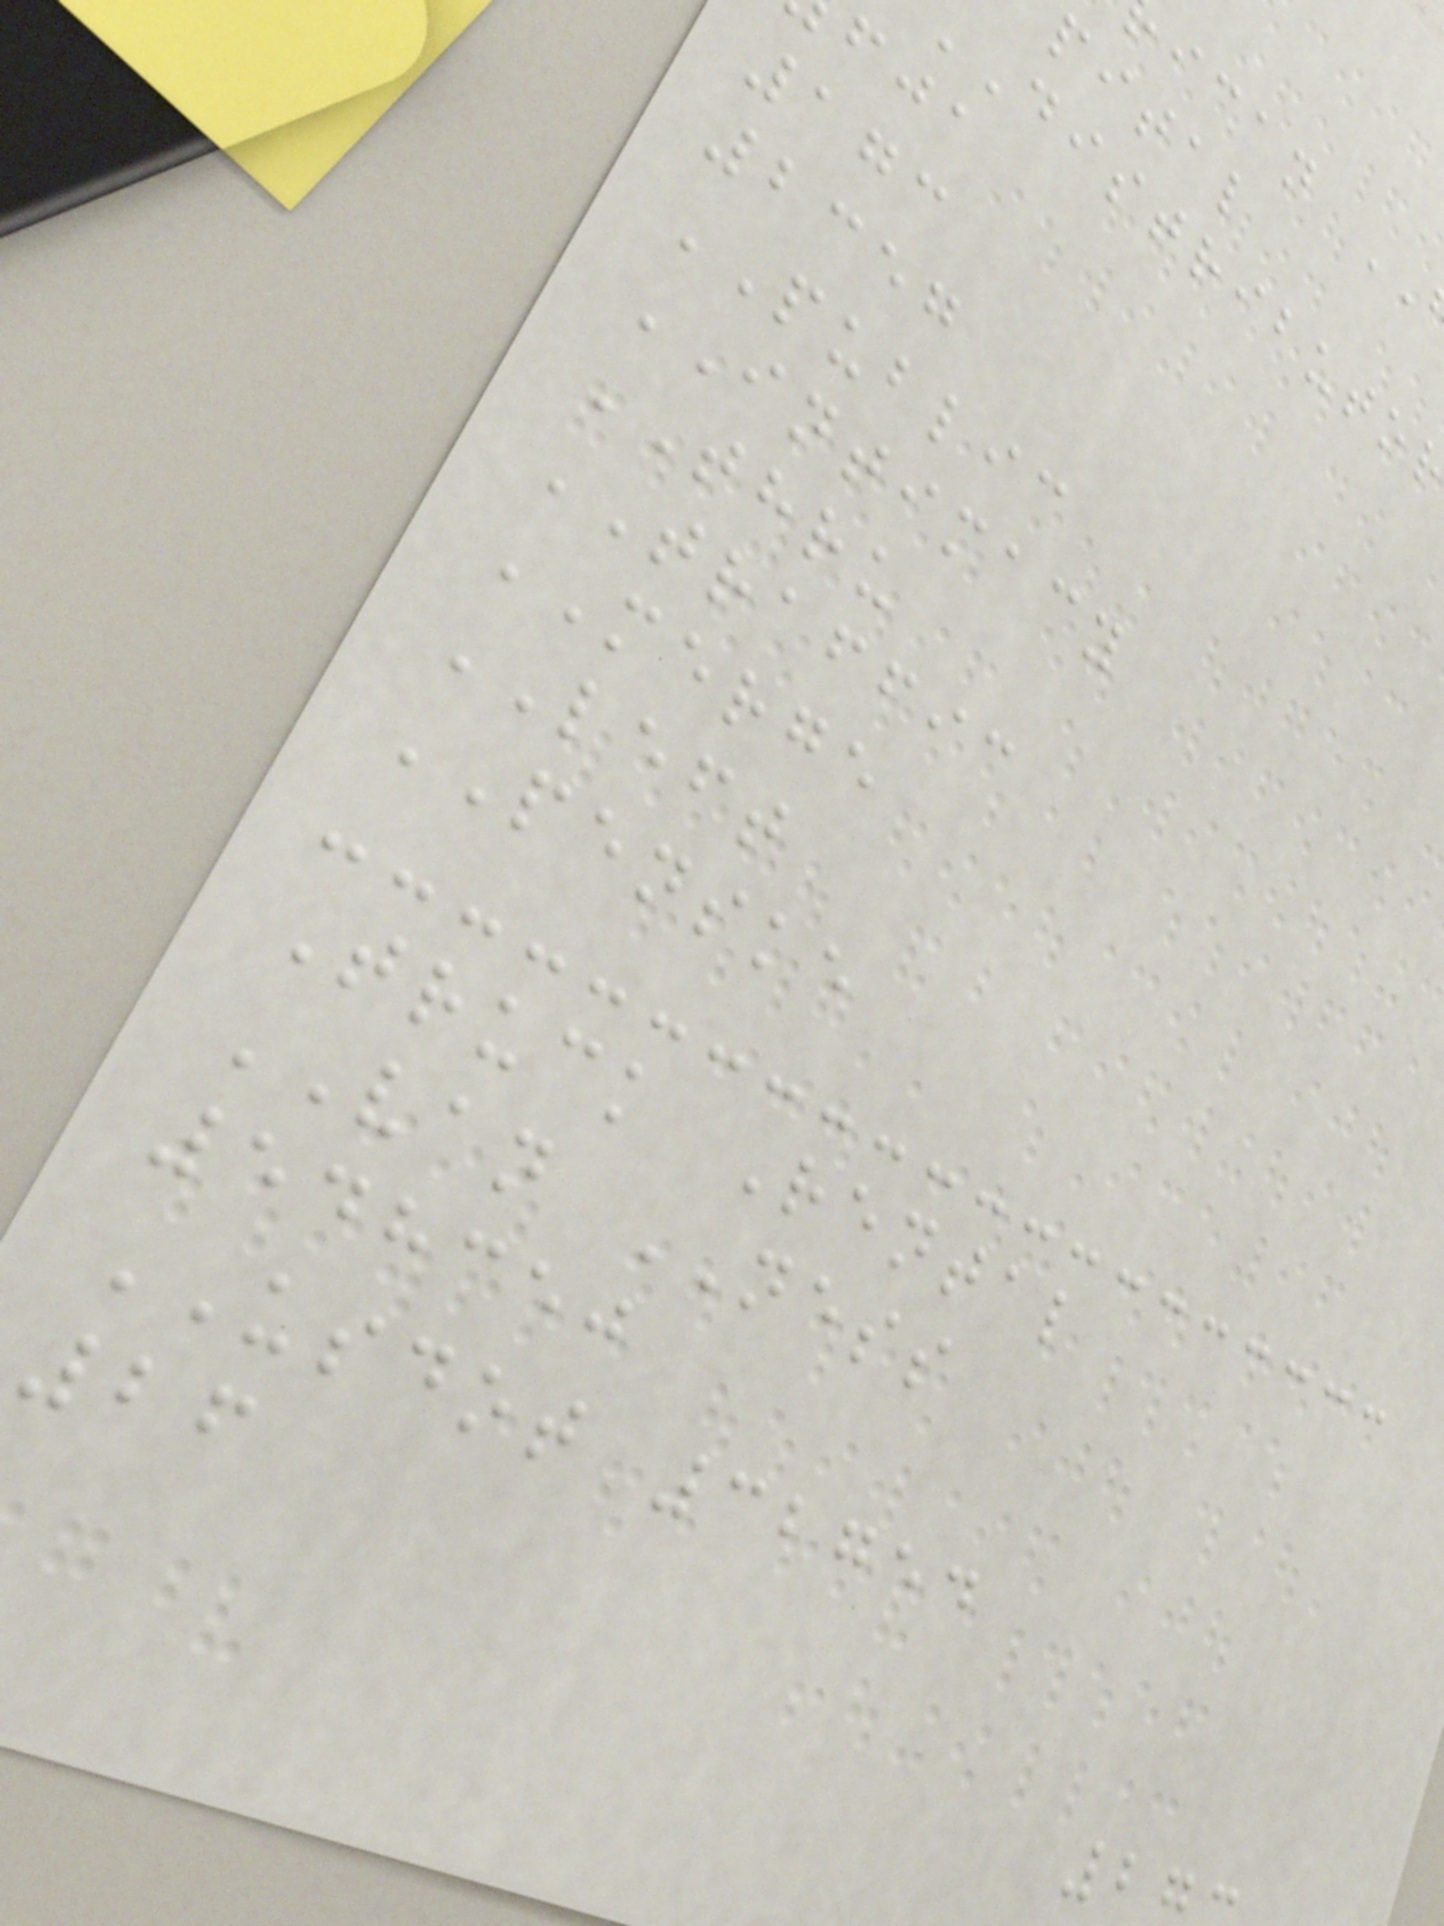pital
173
2357
PUBLIC
INTIMACY
THRU
TRAFFIC
MERGE
LEFT
PENSKE
Truck Rental
VAN NESS
548350
USDOT 32754
26
